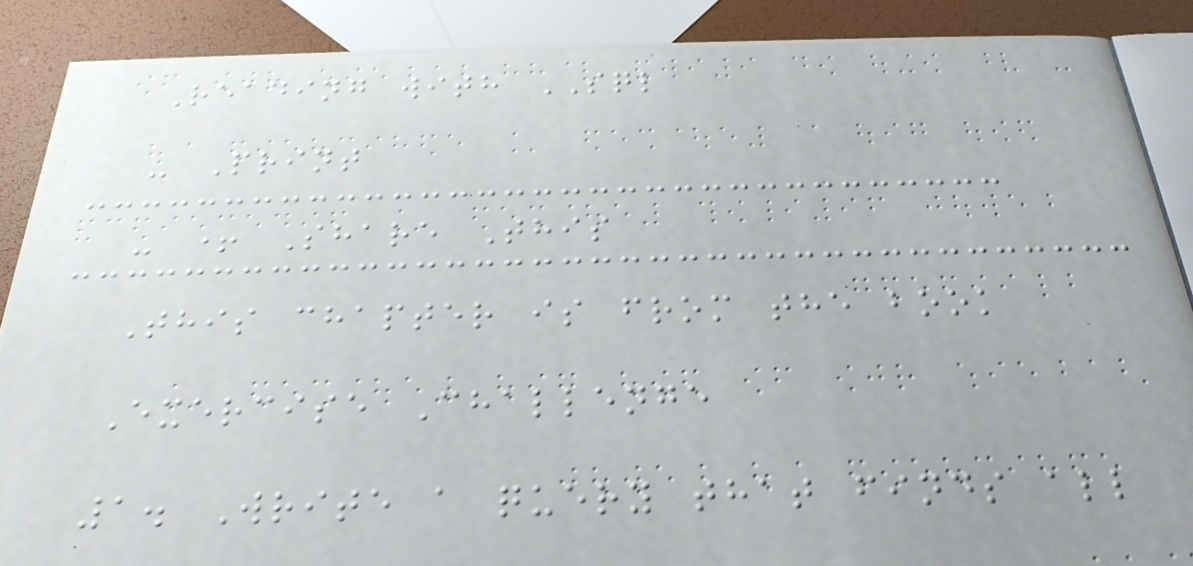Reading with SQL
- Print
- + Share This
This chapter is from the book
Exercise Challenge
1. Write a query that finds all
